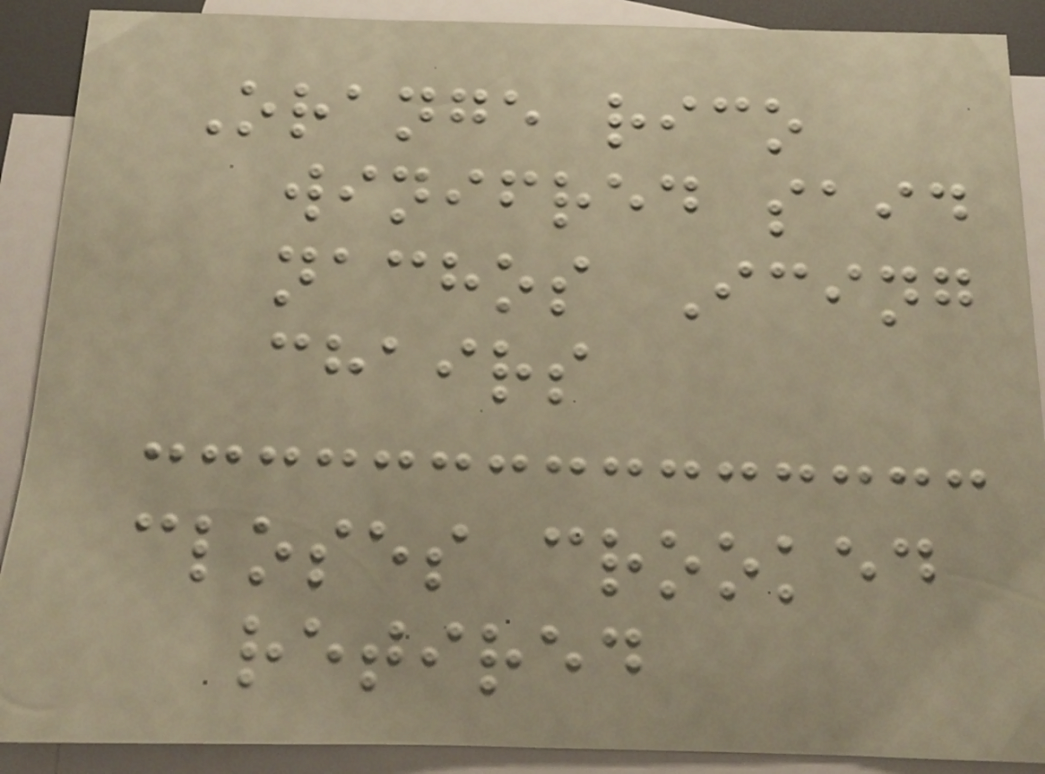Orange rico
winifred said
nachos Icing
chairs
closes crooked
retired
